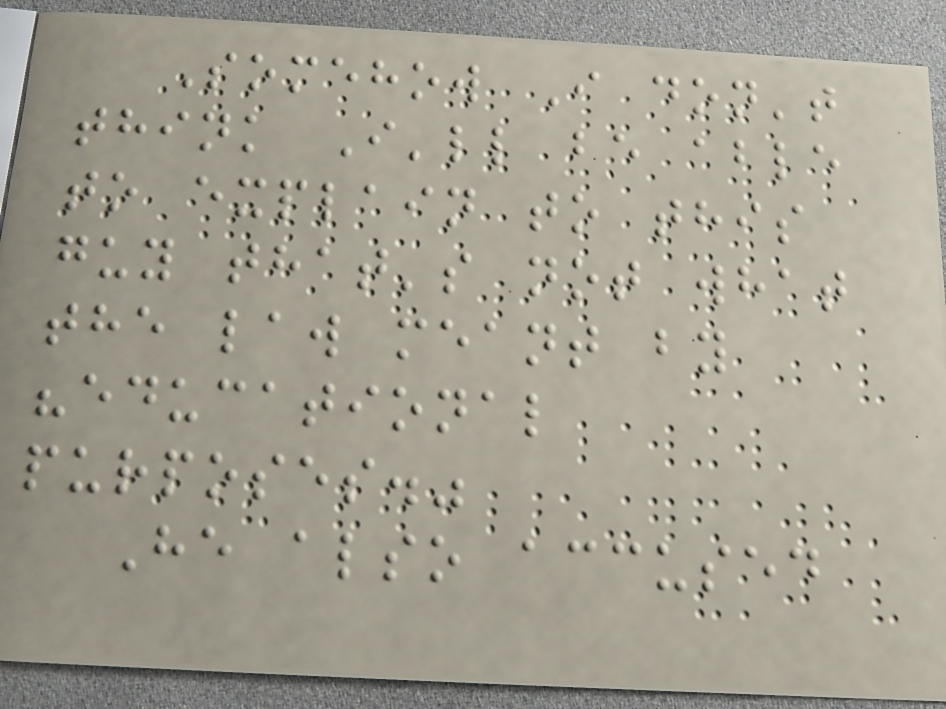Somehow I don't
think I'll be able
to explain to this
guy that's not what
the law meant by
"educational
purposes."
He also accused
